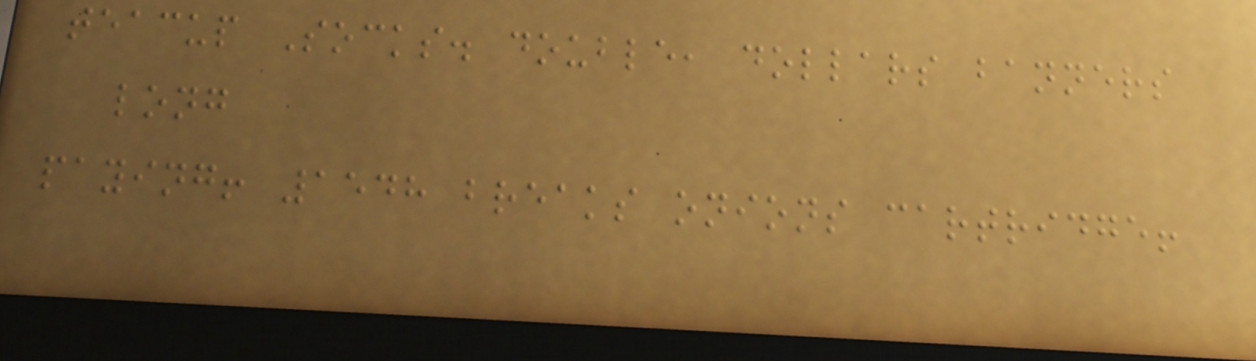teacup Socks. double, dollars banners
long
paying! 1548 breaks onions cartridge!
